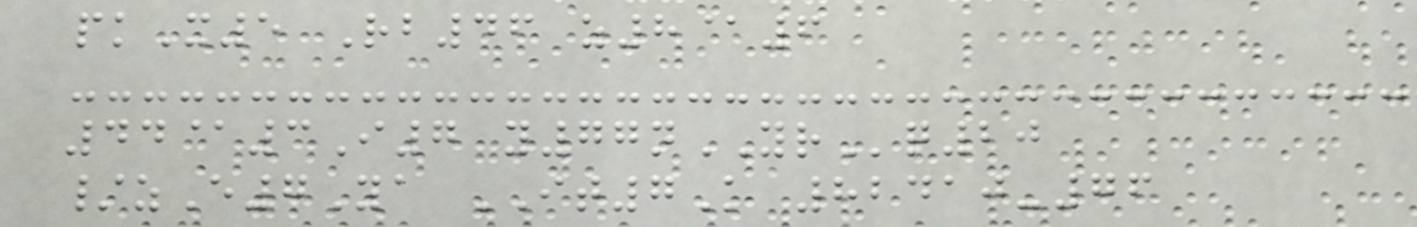pkX5 Rb46 z8@6
44@3I7 y77nYRq20
/zE7Ya IT7K 82410-76
